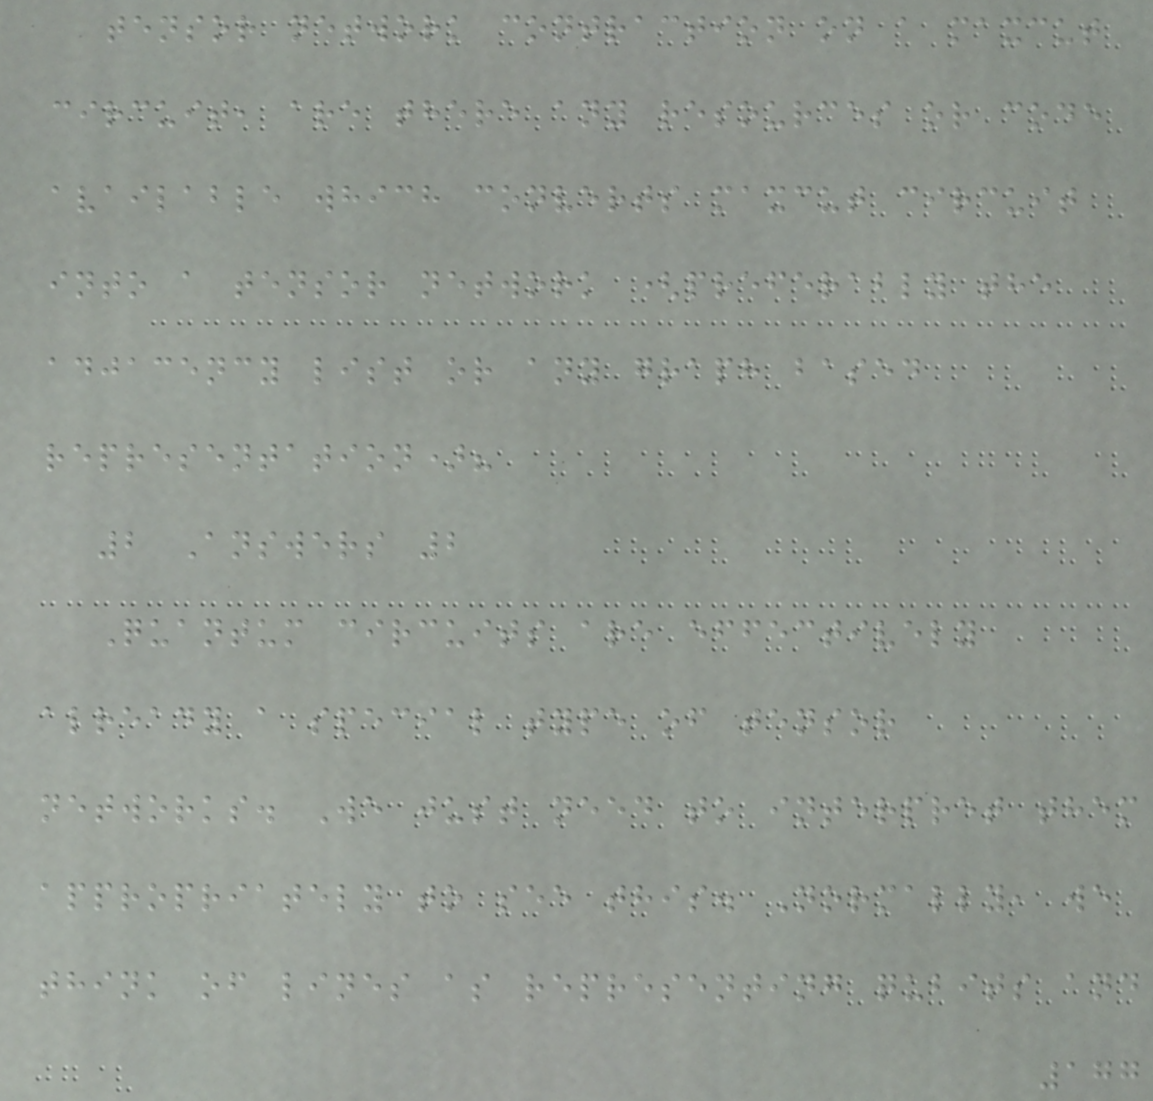tensor network contraction on a maxcut
circuit, are there any resources or code
available which converts maxcut circuit
into a tensor network (preferably the
adjacency list or any graph based
representation)?
2 Answers 2
Quantum circuits are effectively
already a special type of tensor
networks. We just need to interpret them
appropriately to see this. Normally, we
think of lines as representing qubits and
177
